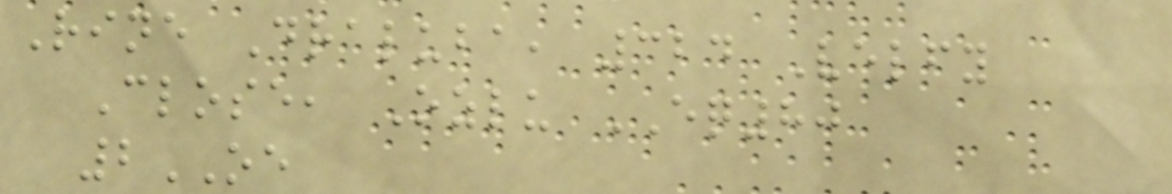Rine Draluba, 324 Velfy
Close, Ozlu EQ80
2OE
